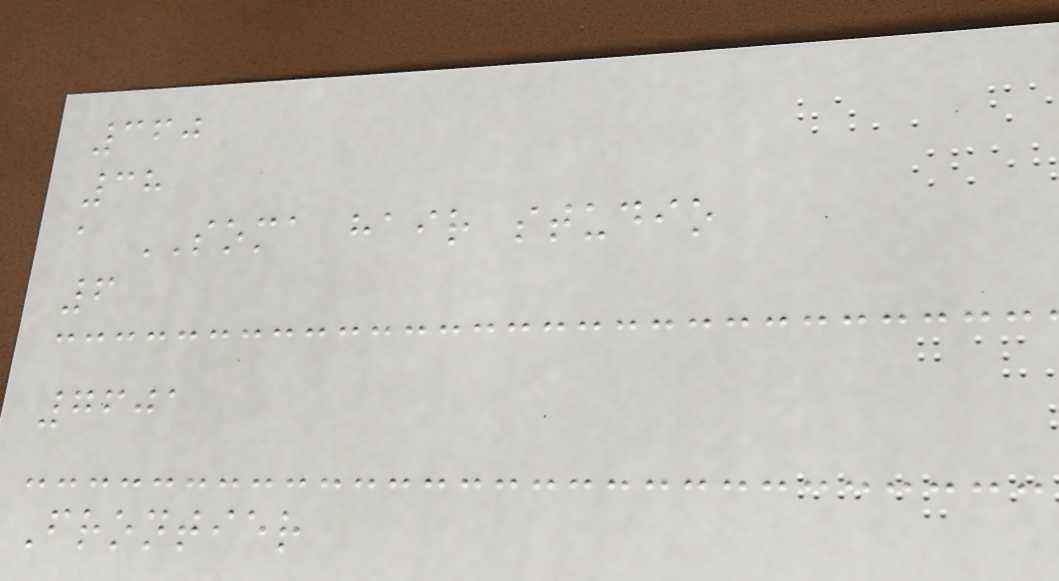360
38
a SOMA hair studio
6
7601
Frontier
